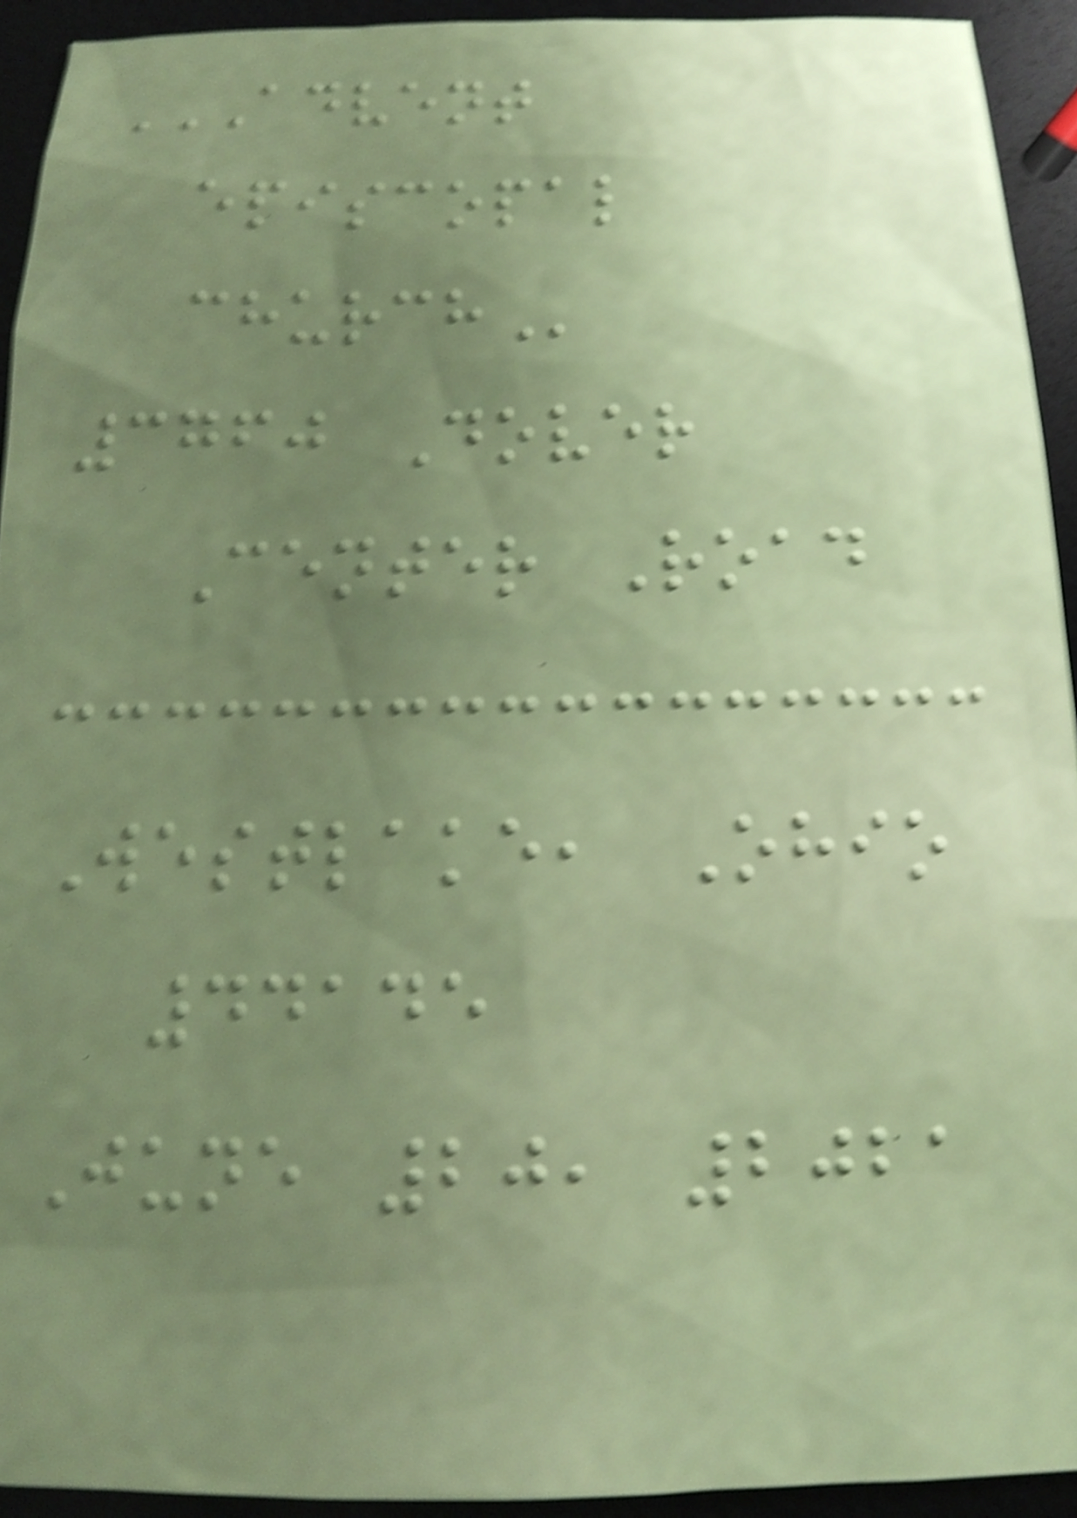ADVENT
EPISCOPAL
CHURCH
3760 Dover
Center Road
Westlake, Ohio
44145
June 20, 2021
